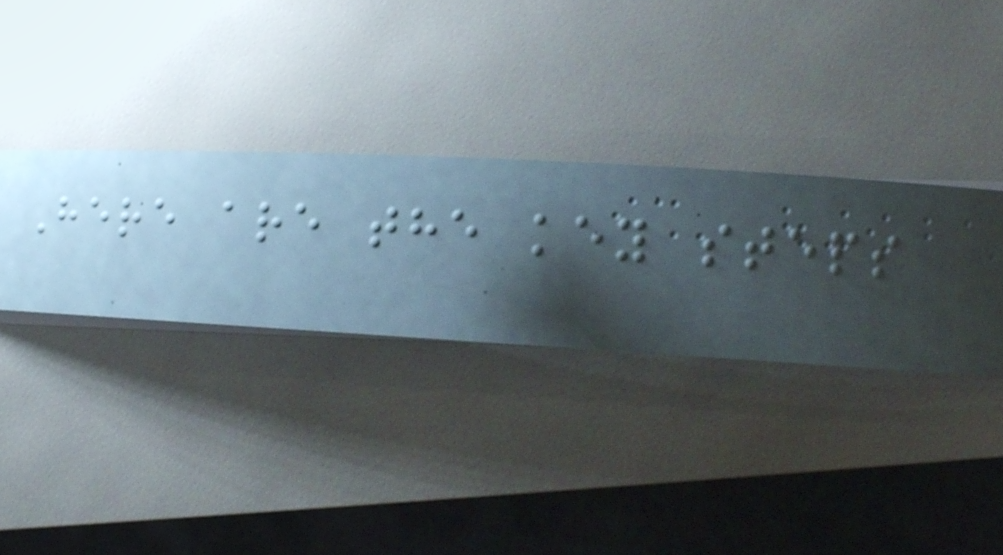Here are the key steps
